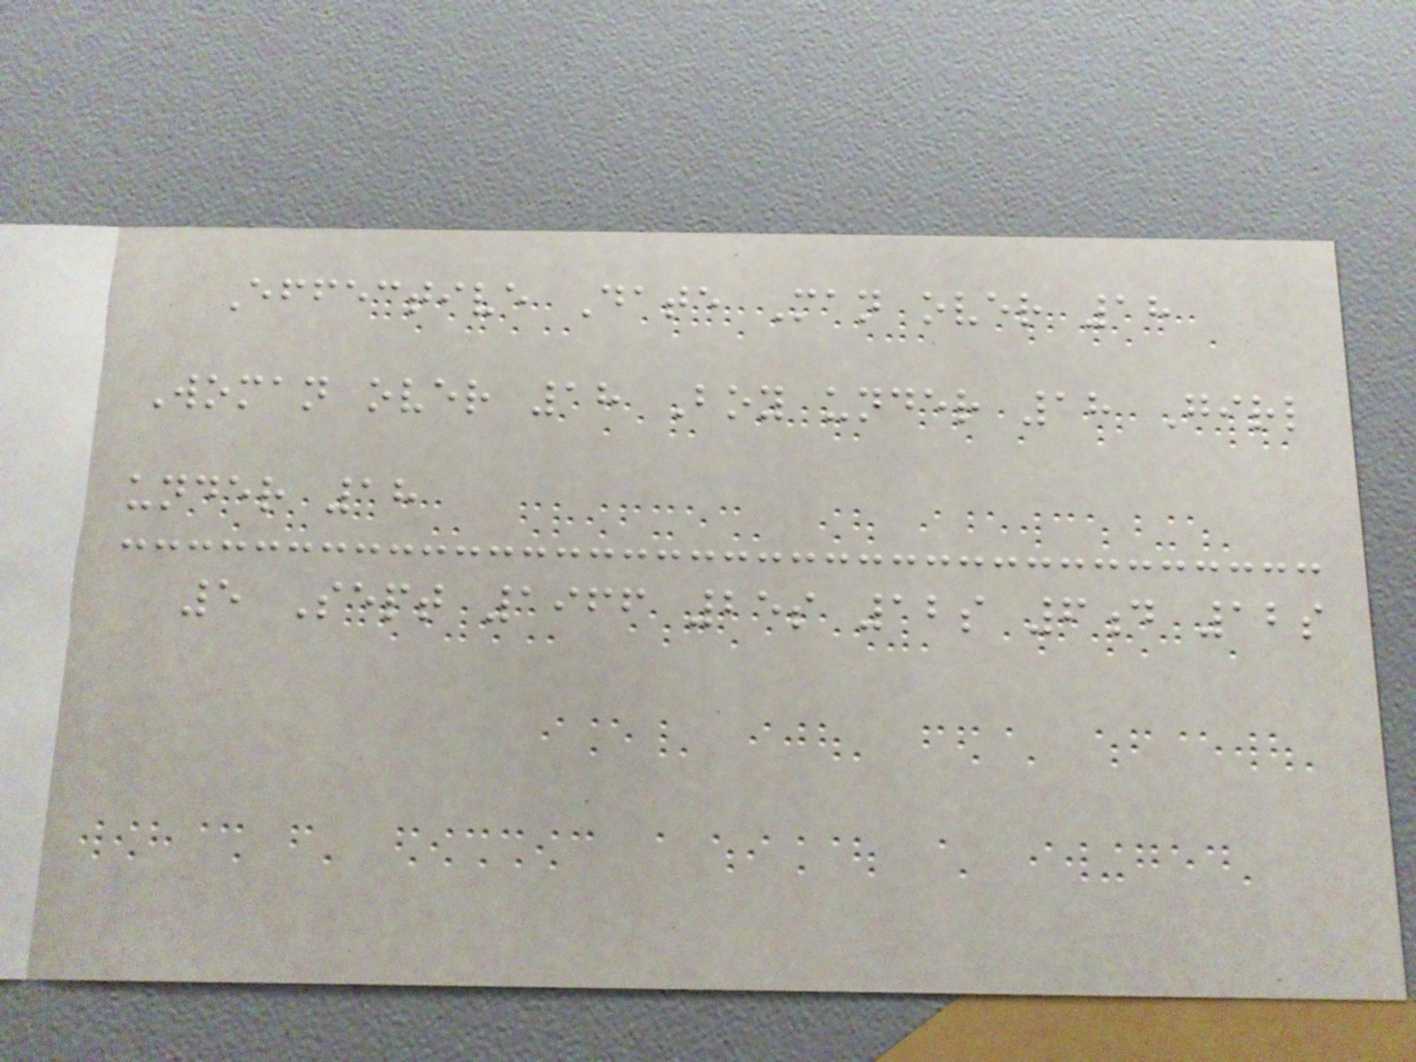Effective Date Man over 18
Woman over 18 Boy under 18 Girl
under 18
5 Sept 1966 25s 12s 6d 12s
